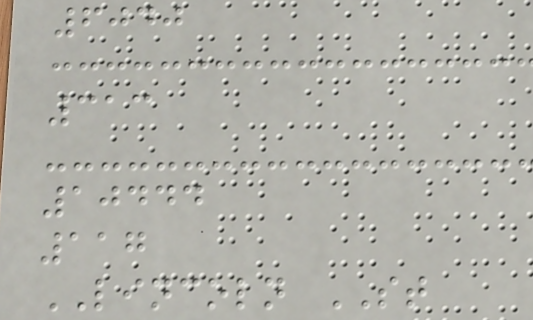6040
313
10444
117
LINCOLN ST
